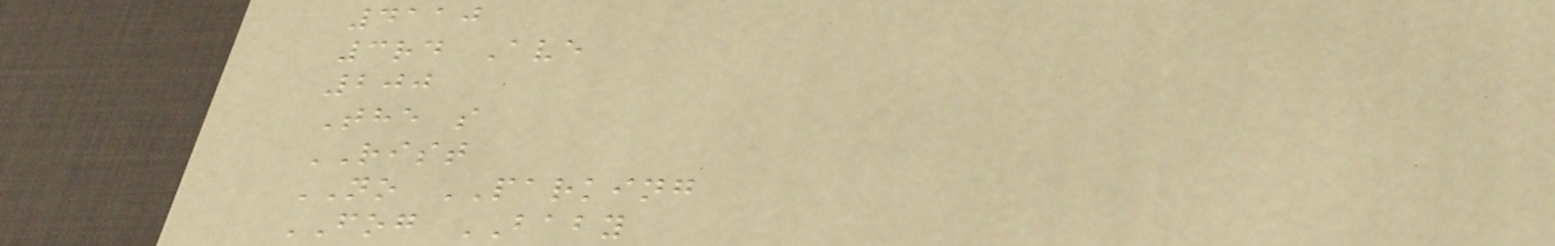4110
3rd Ave
200
The s
RIST
NO PARKING
FOG BABY
